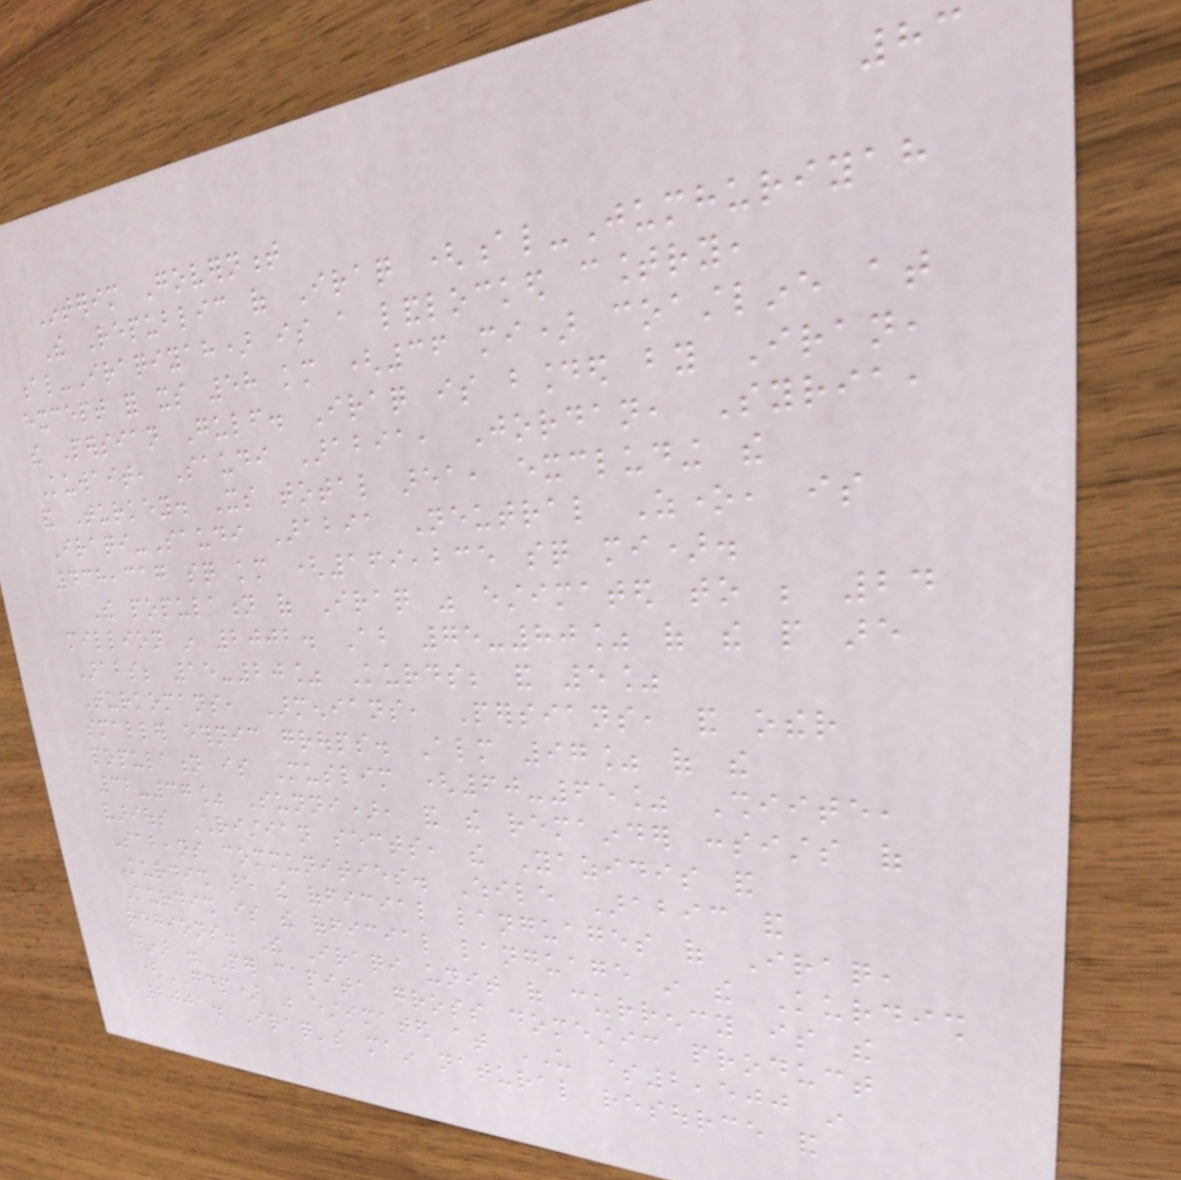83
Interim Government
The Republic of Iraq (al-Jumhuriyah
al-Iraqiyah) is a landlocked country,
except for its 58 km (36 mi) coastline at
the Persian Gulf. Iraq is bounded by Iran,
Kuwait, Saudi Arabia, Jordan, Syria,
and Turkey. Its total area, excluding the
Iraqi-Saudi Arabia Neutral Zone, is
438,317 sq km (169,235 sq mi).
The population of Iraq was estimated to be 24
million in 2002. About 75-80% of the people are
Arabs; 15-20% Kurds; and 5%
Turkomans, Armenians, Persians, and other
smaller ethnic groups. Almost 97% of the
population is Muslim (60-65% Shiite,
32-37% Sunni), and the remainder consists of
various Christian sects, the Yazidis and
Sabeans communities. While Arabic and
Kurdish are the official languages of Iraq,
Kurdish is the official language in the Kurdish
regions. The Iraqi unit of currency is the
dinar . Per capita gross domestic product
(GDP) was estimated at US $2,500 in
2001. Iraq's main natural resource and
